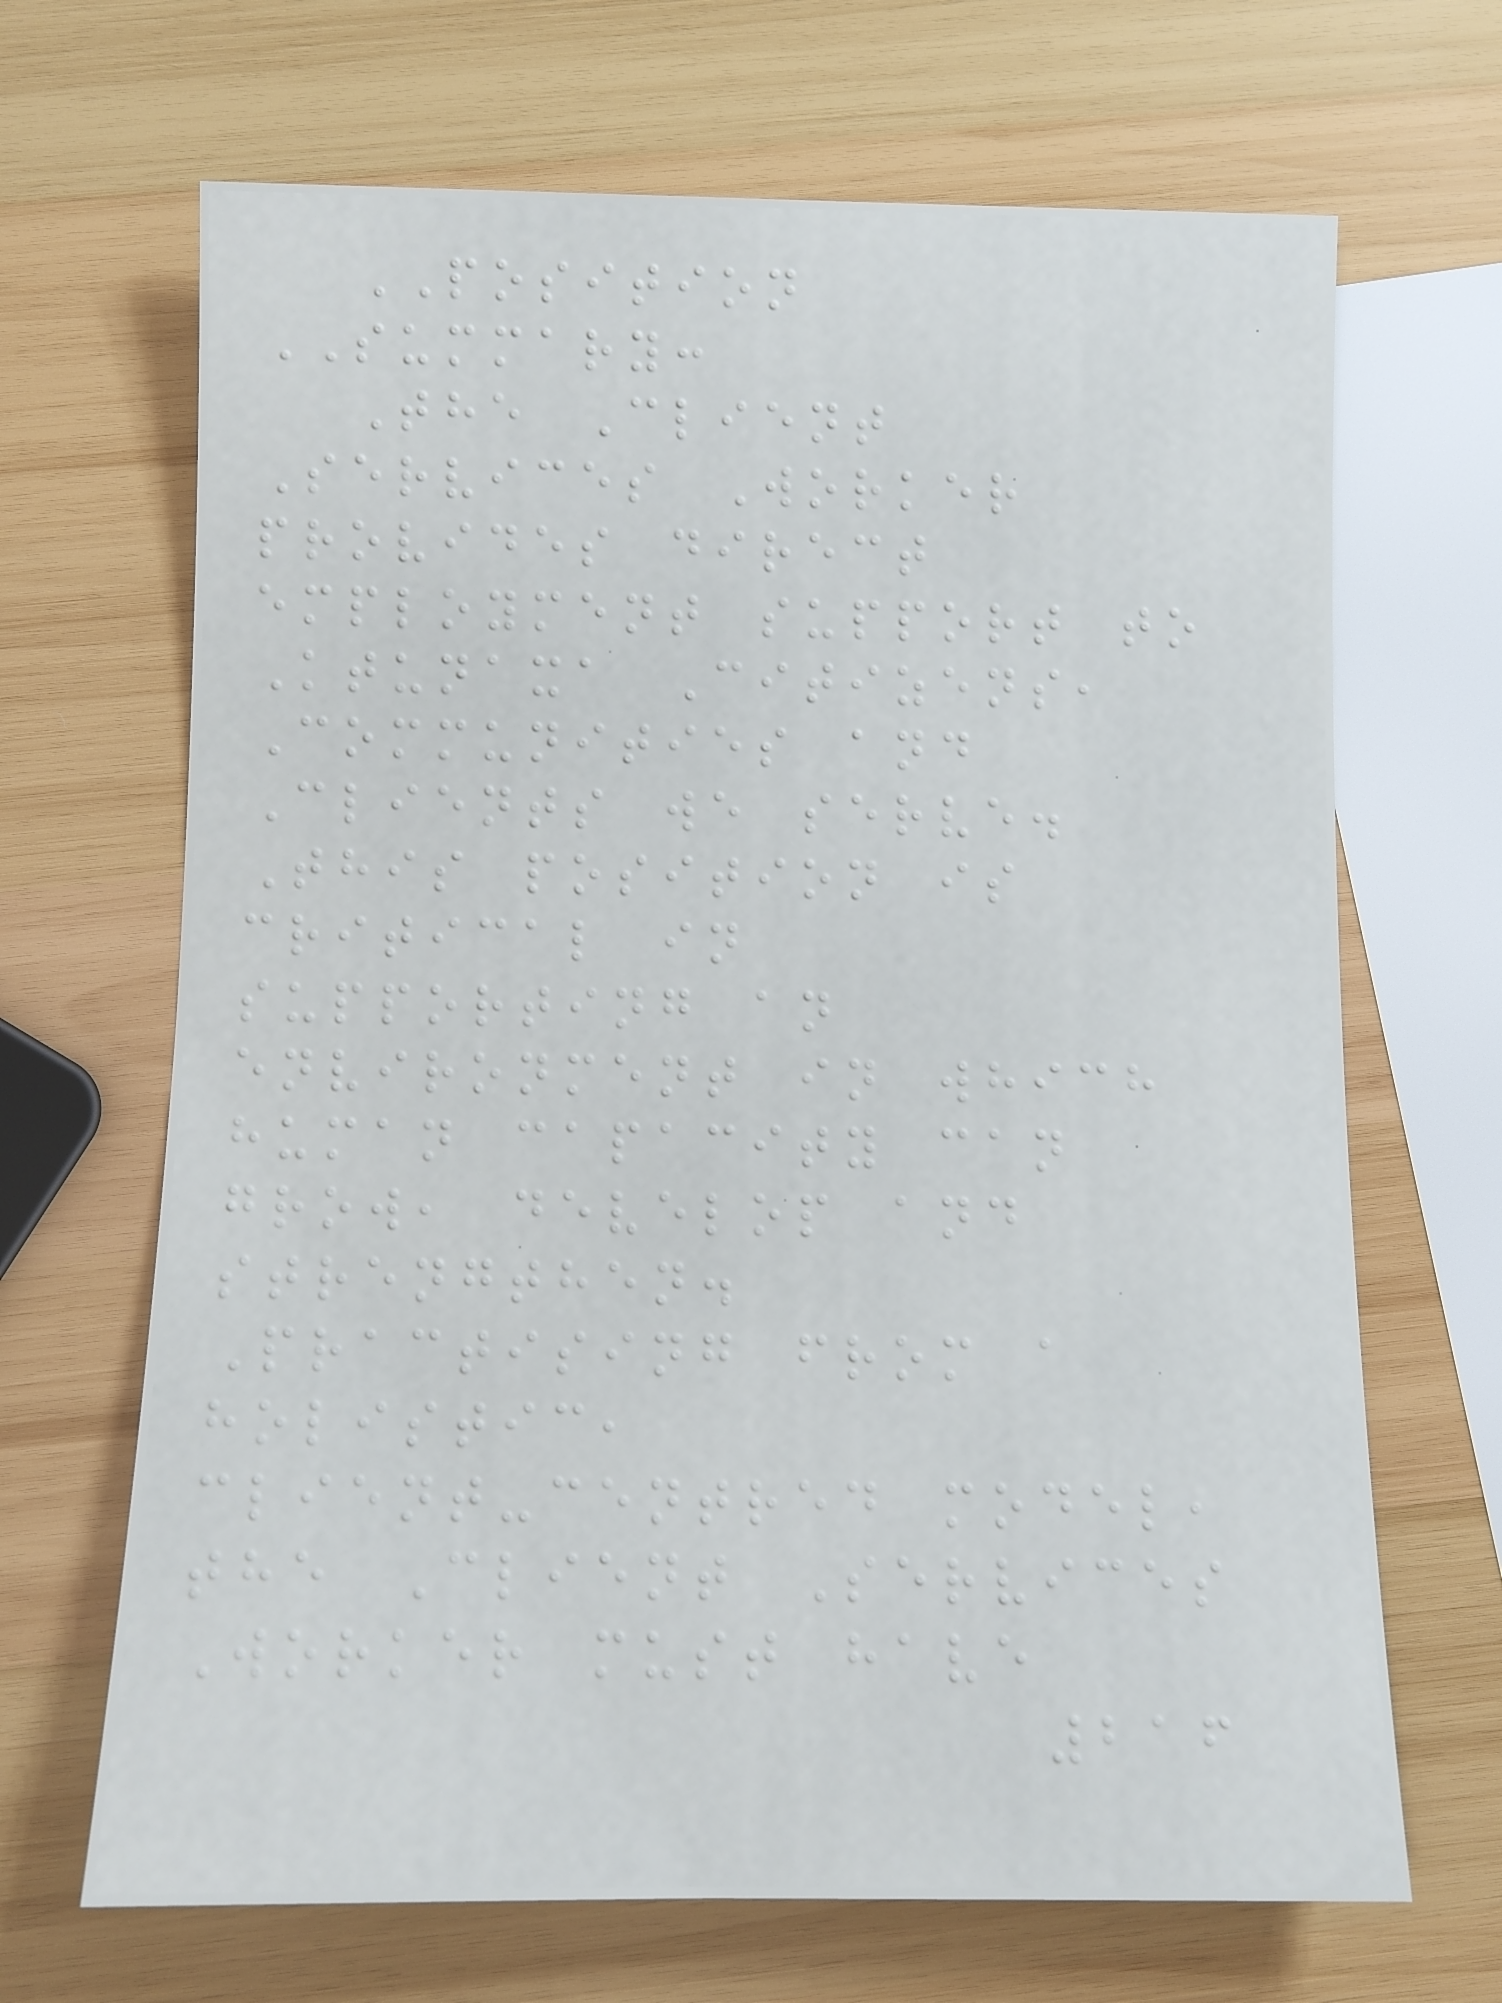POSITION
SUMMARY:
The Client
Services Worker
provides direct
employment support to
Ktunaxa Citizens,
Communities and
Clients we serve.
This position is
critical in
supporting an
environment in which
human capacity can
grow, develop and
strengthen.
Practising from a
holistic,
client-centred model,
the Client Services
Worker must have
216
